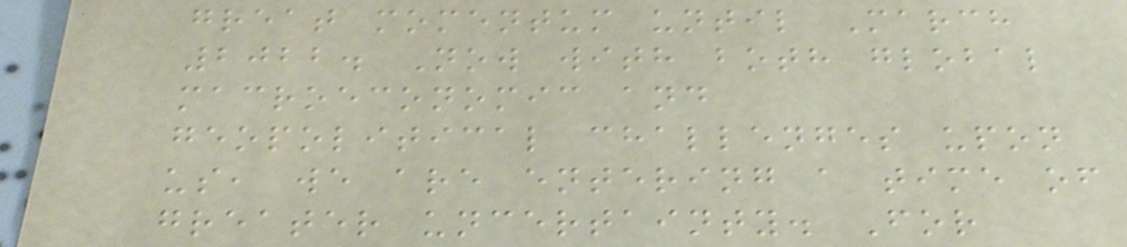great momentum until March
2022. Now with both global
macroeconomic and
geopolitical challenges upon
us, we are entering a time of
greater uncertainty. For
